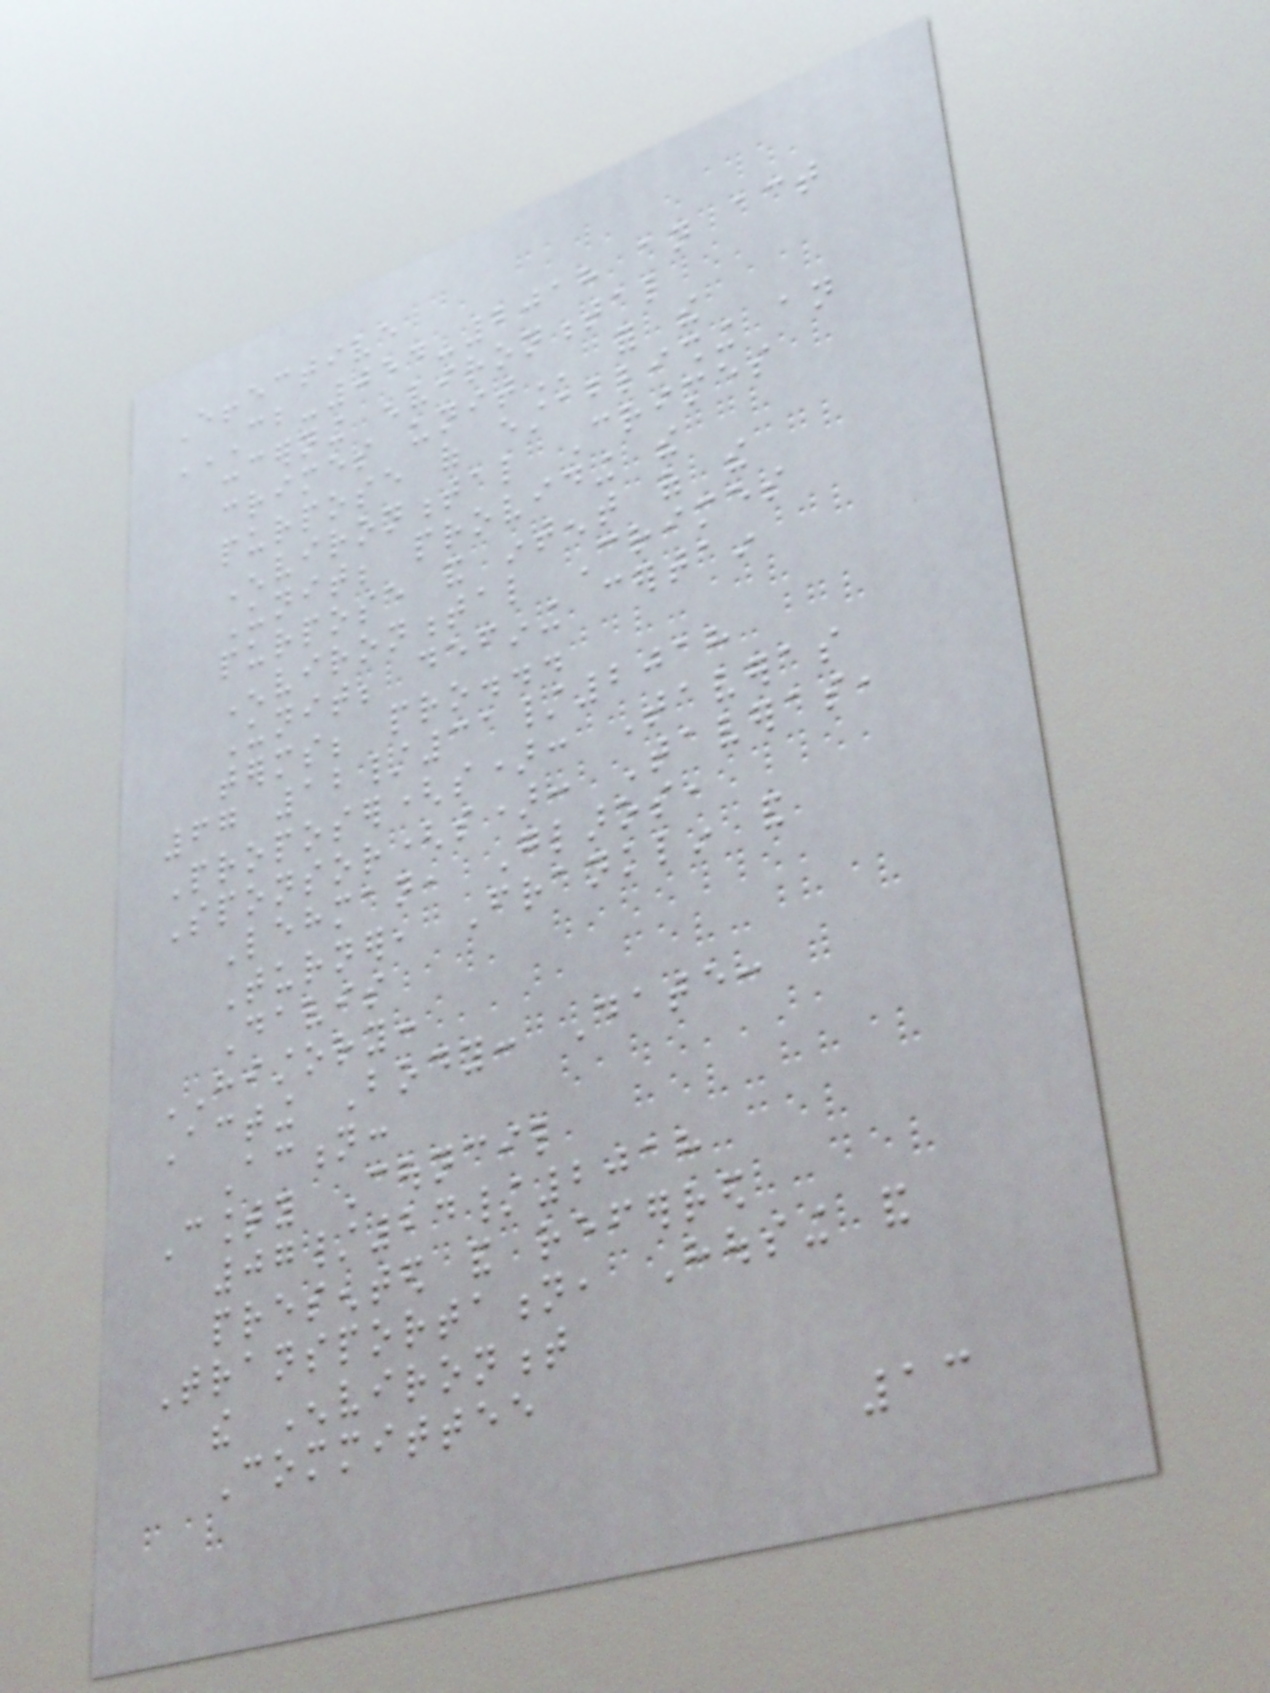Effective
CB-054-2018 AN ACT
CONCERNING ENVIRONMENTAL
CRIMES UNIT for the
purpose of establishing an
Environmental Crimes
Unit; providing the
purpose and intent of the
Environmental Crimes
Unit; defining certain
terms; pro...
67 12/31/2018
Proposer(s): Taveras
Sponsor(s): Taveras,
Lehman, Glaros,
Turner, Franklin and
Davis
HISTORY:
Acting Body: Date:
Action:
County Council
07/24/2018
presented and referred
Transportation, Housing and
the Environment
Committee
13
